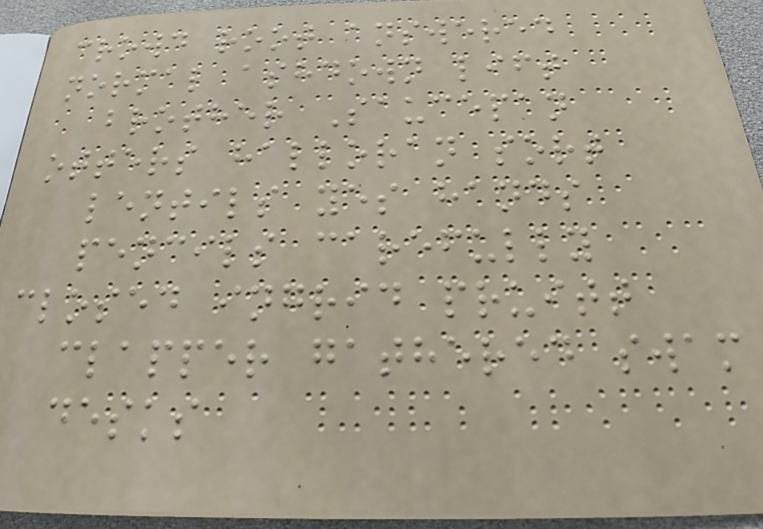crowd root answered
normal ashdown lift
brother Saucepan
otters halloran sort
lentils yes hands
pencils carefully
closed ingrid pruitt
clapper gathered swam
desks
